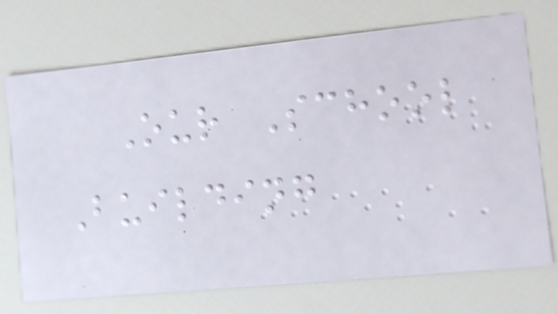Our School
Building
